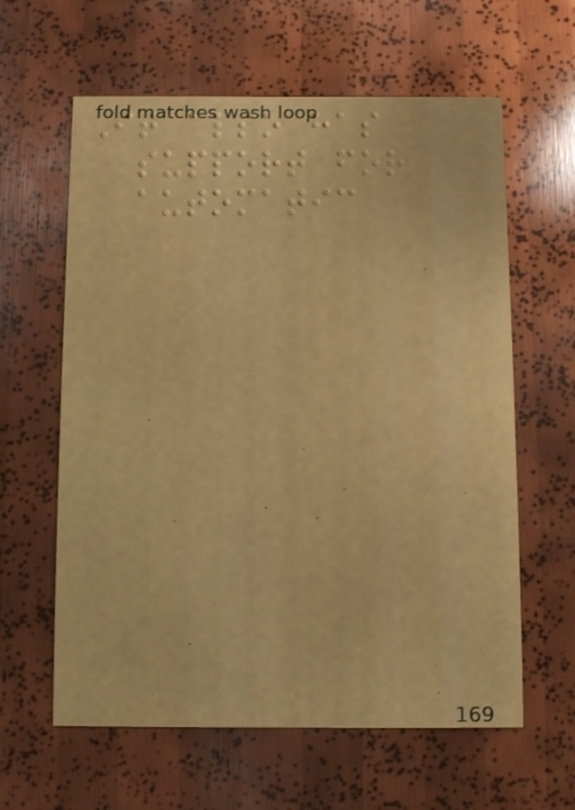It also has
support for
automatic
